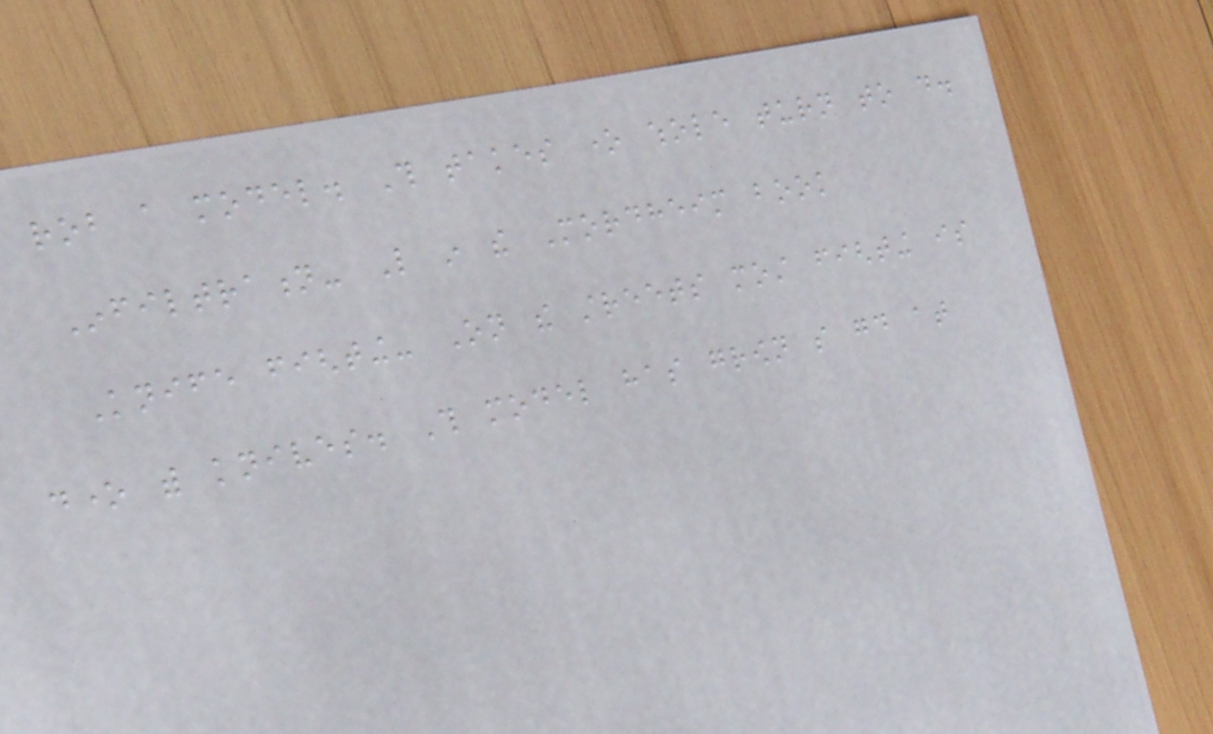rob a model. This takes one whole turn to do.
Infiltration- Like in the Mordheim book
Knife fighting- On the streets most fighting is
done with knives. This model has grown so good at
